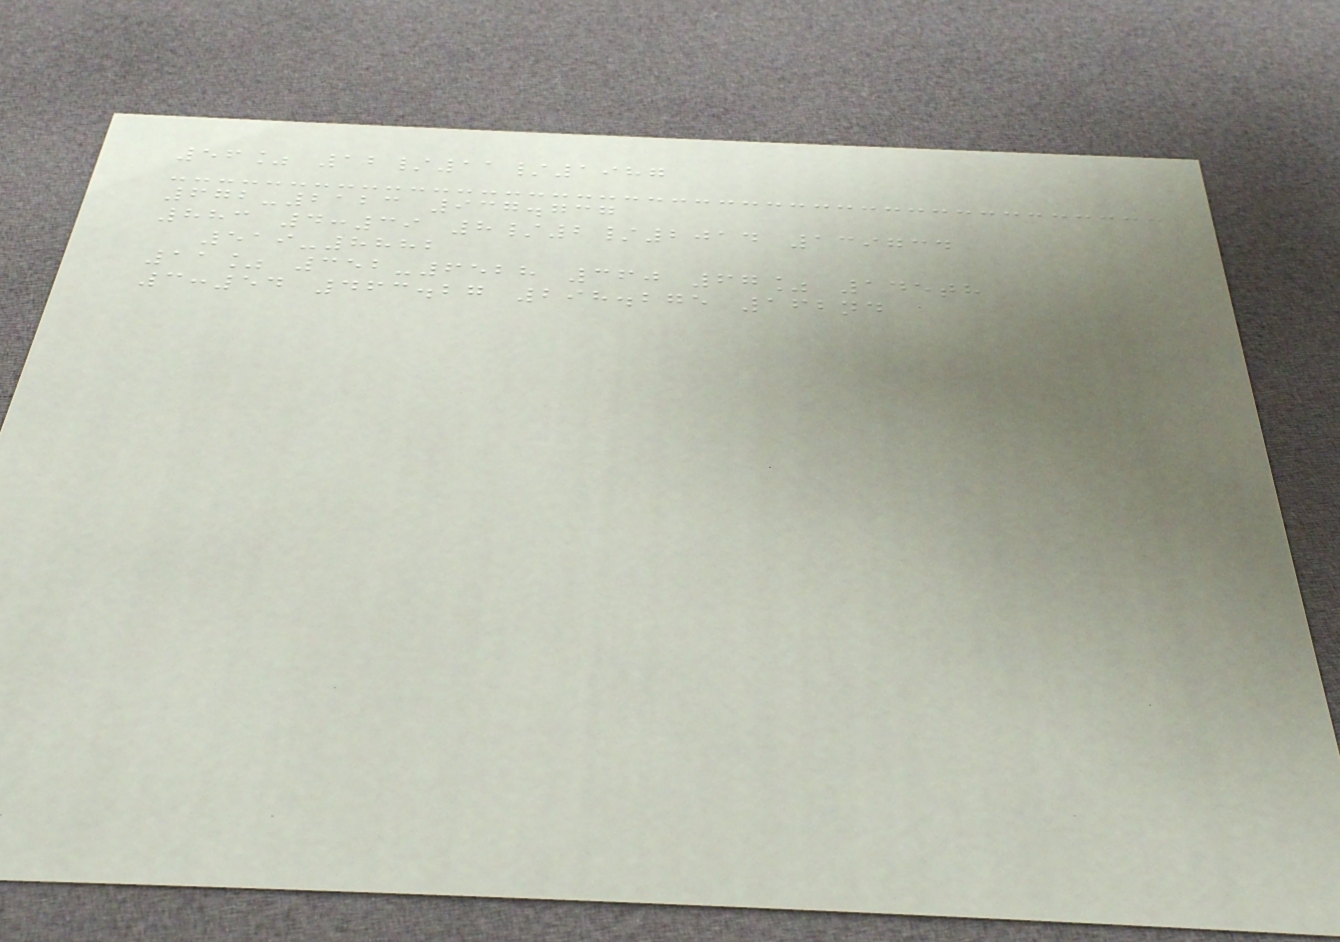56% 12/11/1987
672-2123 937.737
883 4:39 8/2/2014 139734
519-8882
11% 352-6528 360 67% 145th
3:54 463.27 298.275 162nd
